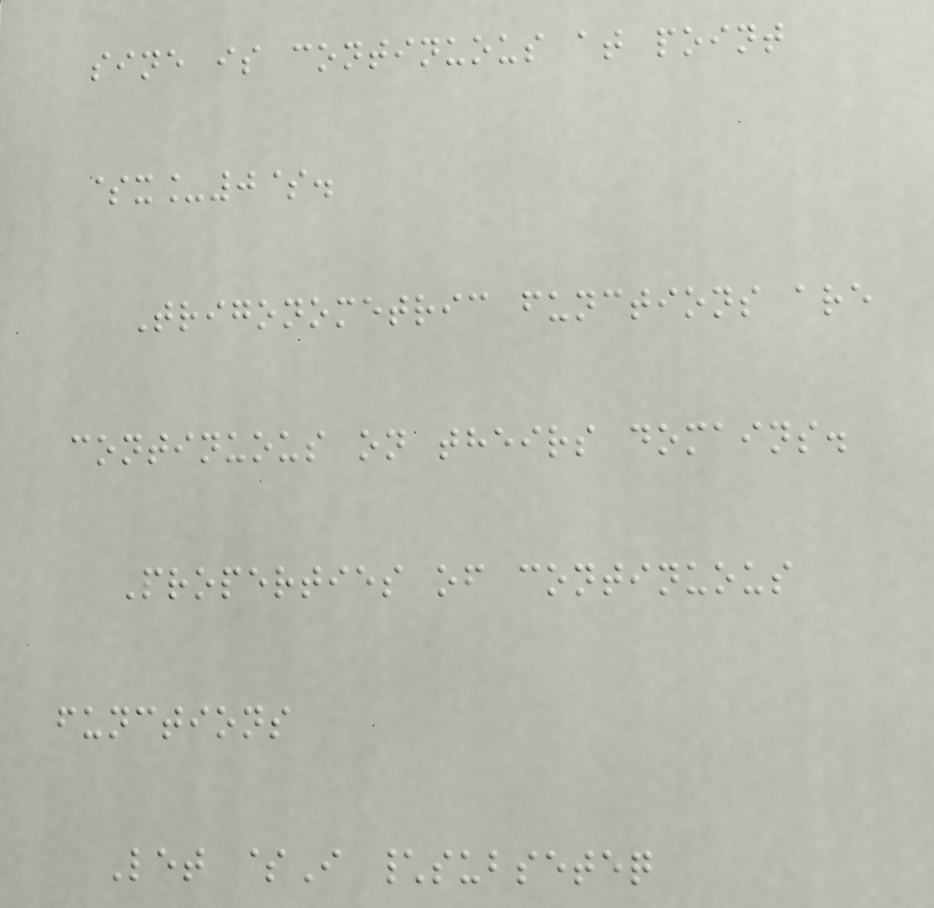sine is continuous at point
$x_0$.
Trigonometric functions are
continuous on theirs domains.
Properties of continuous
functions
Let $I \subseteq
